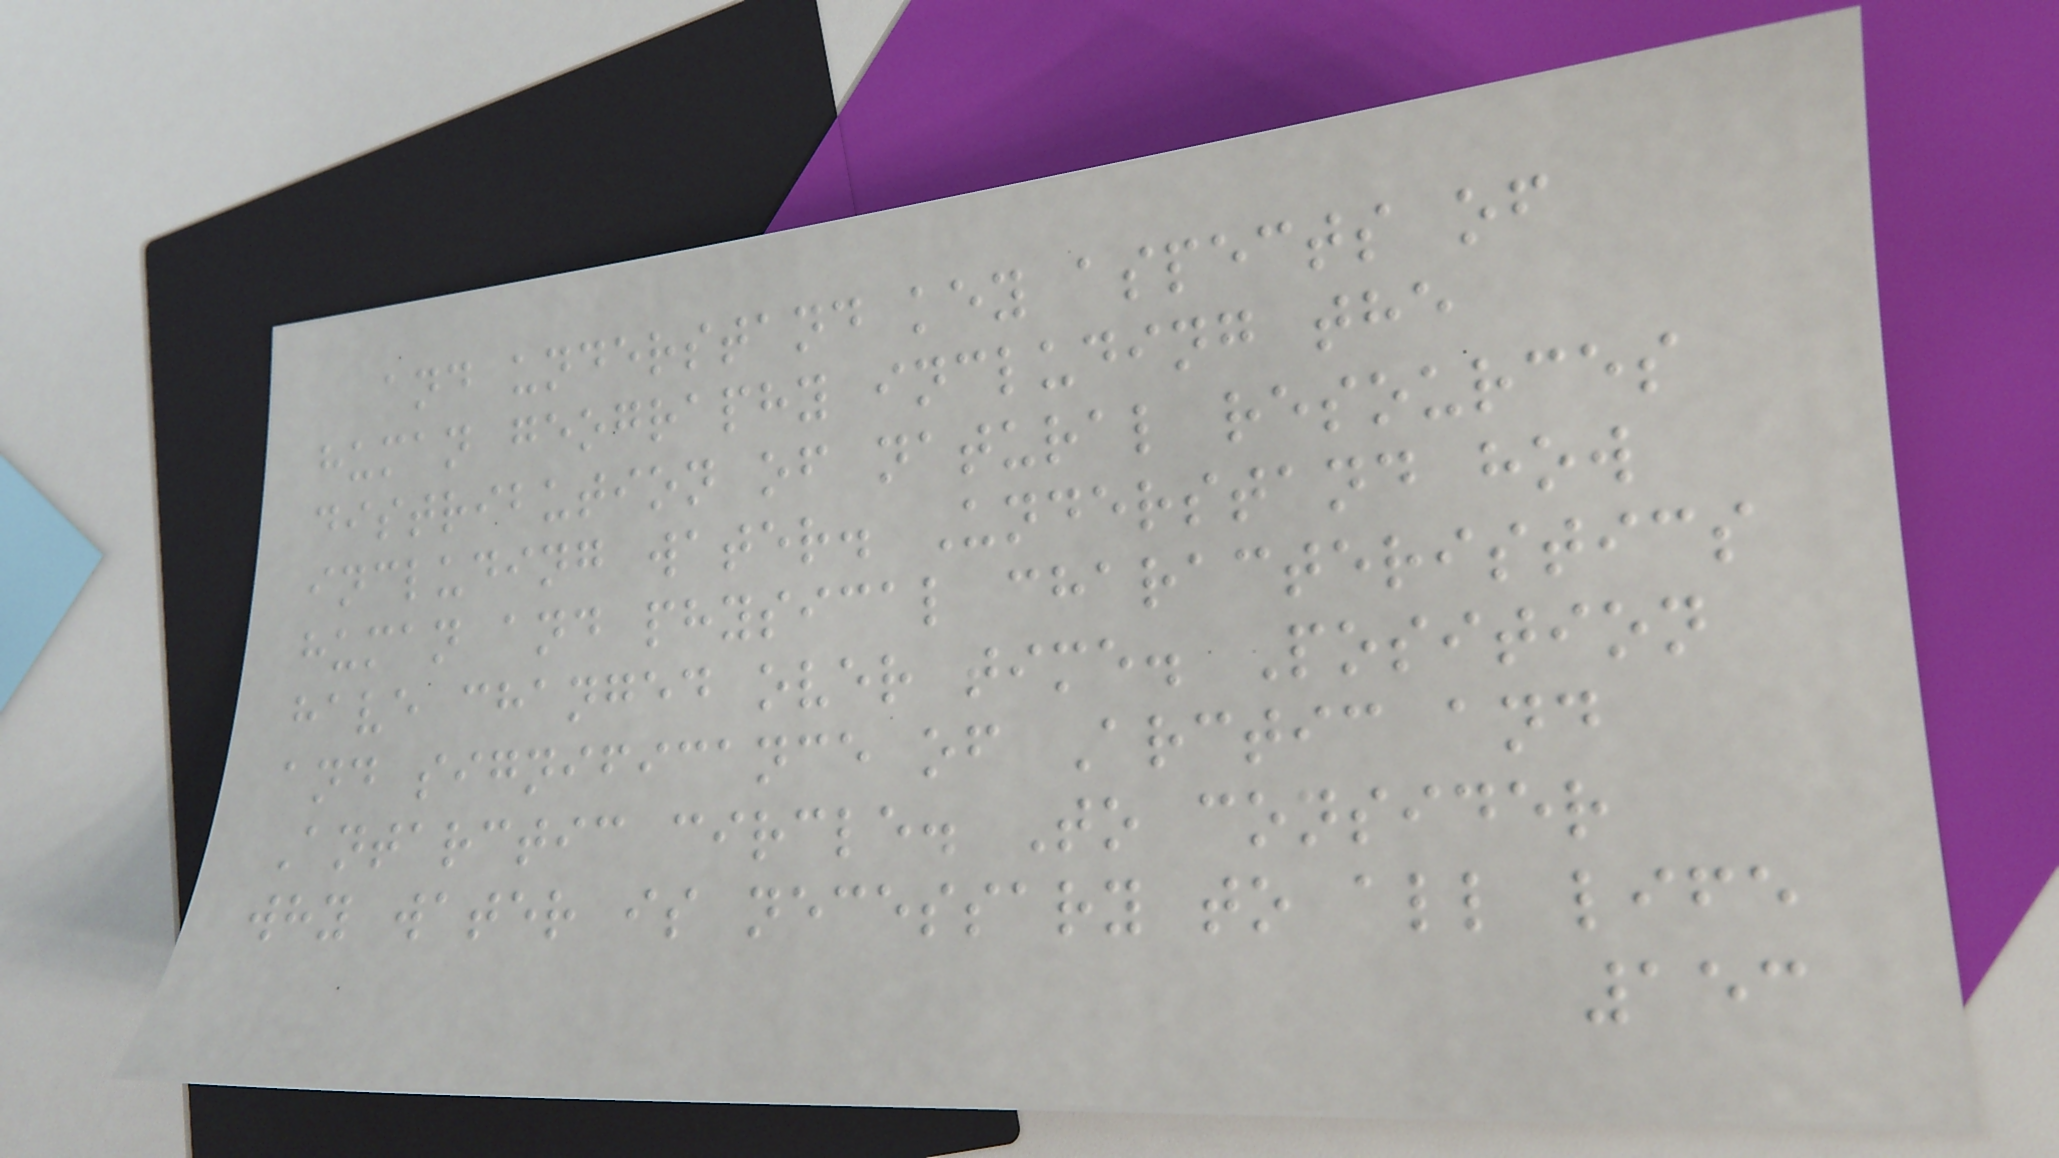and understand key aspects of
human geography including the
distribution of natural resources
including water. Understand how
human and physical characteristics
have changed over time. Position
and significance of Arctic and
Antarctic circle. To consider
why water is necessary to all life
153
